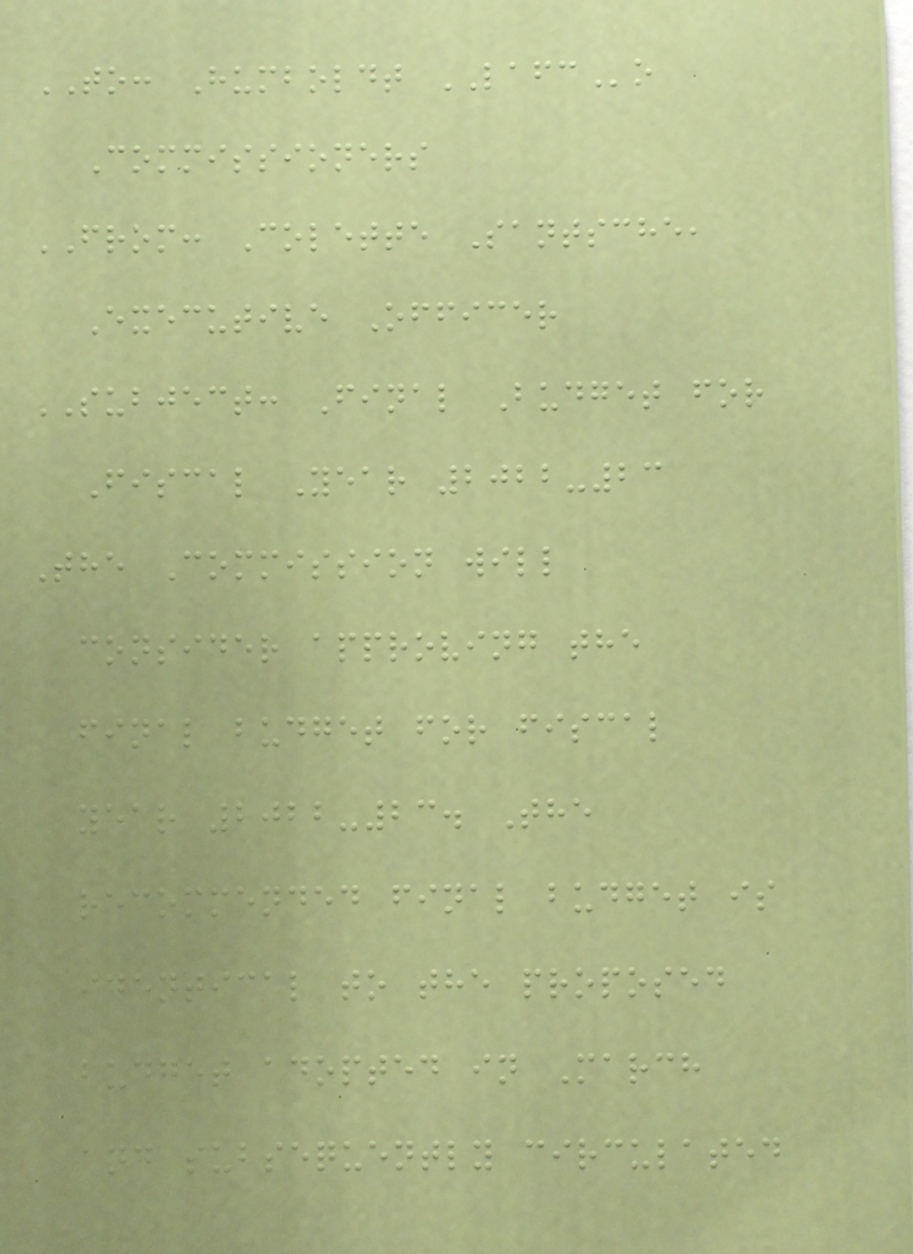TO: Humboldt LAFCo
Commissioners
FROM: Colette Santsche,
Executive Officer
SUBJECT: Final Budget for
Fiscal Year 2022-23
The Commission will
consider approving the
final budget for fiscal
year 2022-23. The
recommended final budget is
identical to the proposed
budget adopted in March
and subsequently circulated
